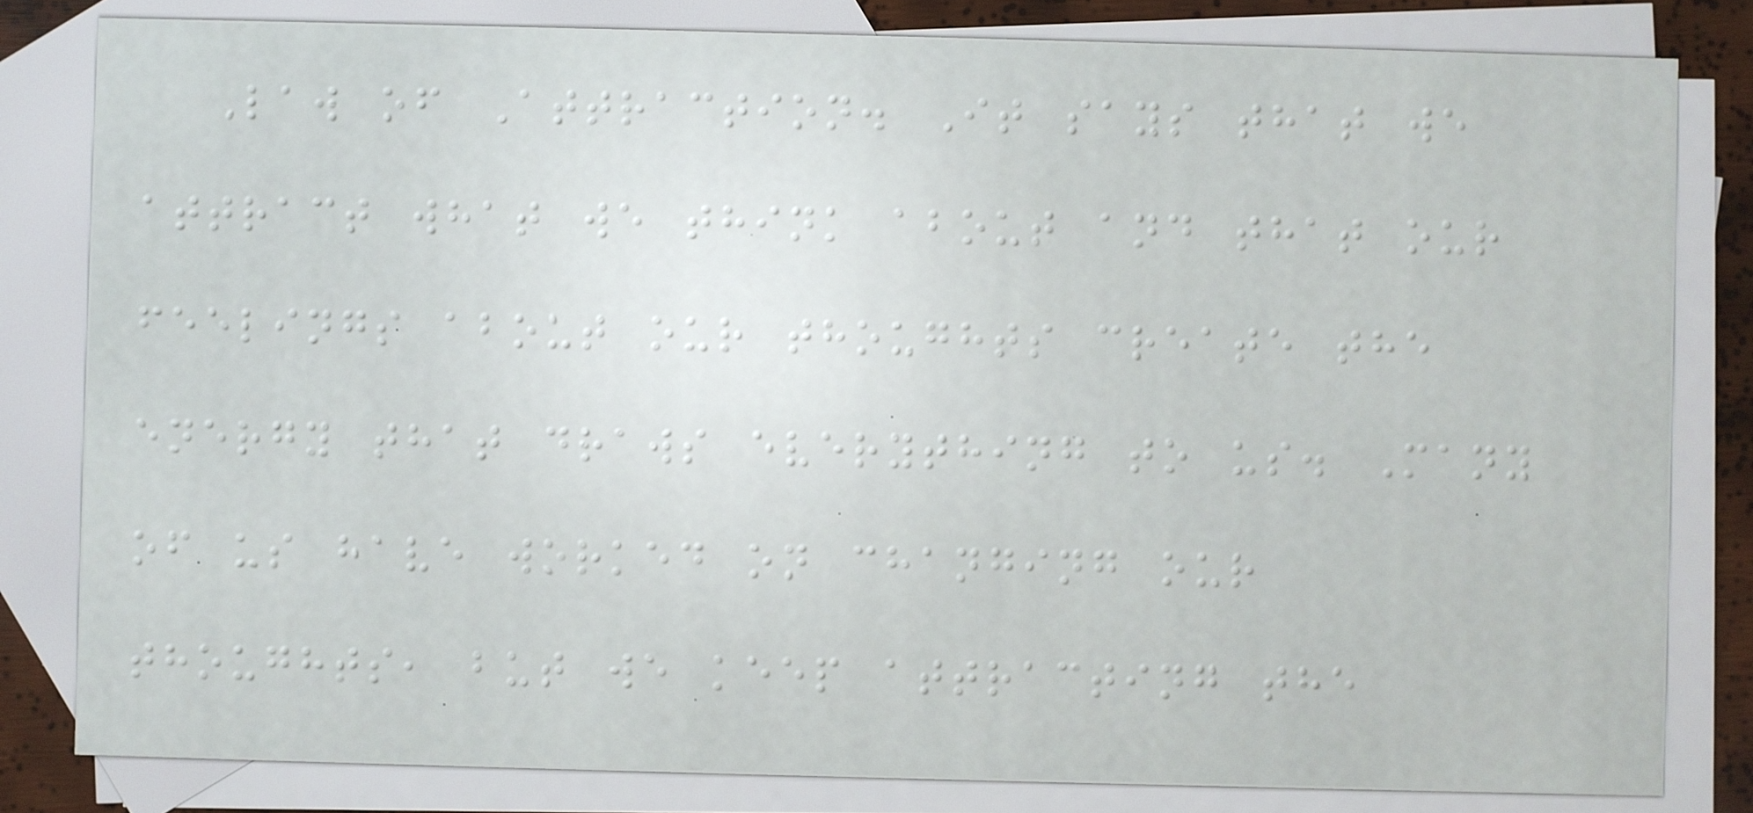Law of Attraction. It says that we
attract what we think about and that our
feelings about our thoughts create the
energy that draws everything to us. Many
of us have worked on changing our
thoughts, but we keep attracting the
